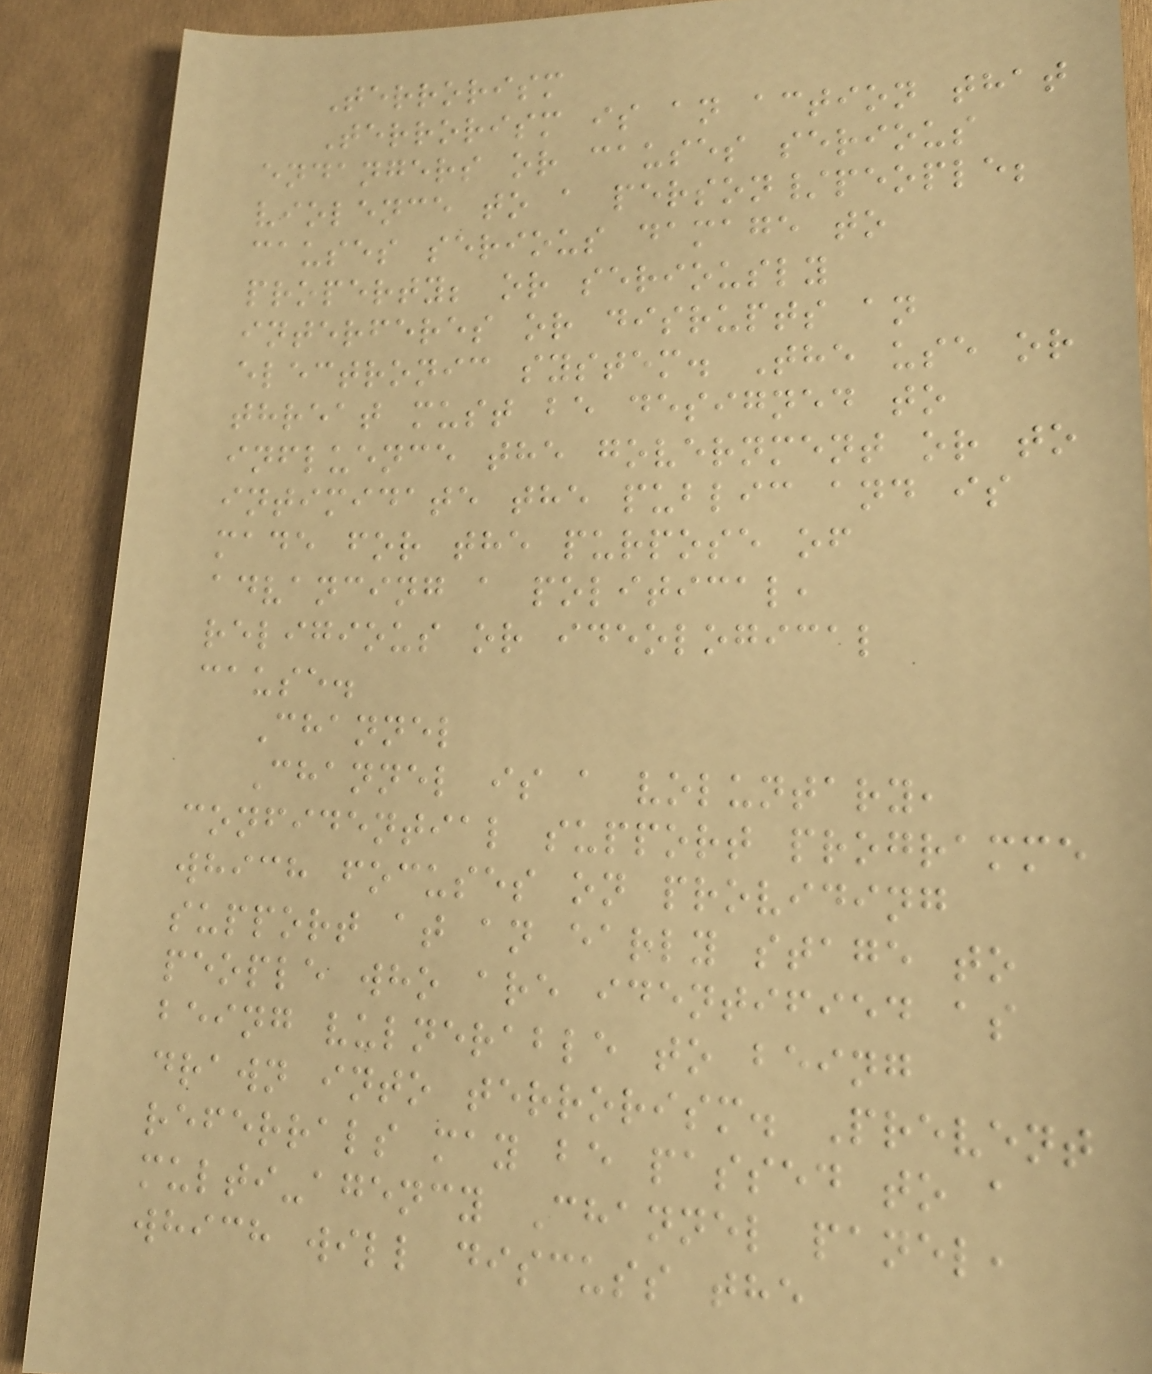Terrorism
Terrorism is an action that
endangers or causes serious
violence to a person/people;
causes serious damage to
property; or seriously
interferes or disrupts an
electronic system. The use or
threat must be designed to
influence the government or to
intimidate the public and is
made for the purpose of
advancing a political,
religious or ideological
cause.
Channel
Channel is a voluntary,
confidential support programme
which focuses on providing
support at an early stage to
people who are identified as
being vulnerable to being
drawn into terrorism. Prevent
referrals may be passed to a
multi-agency Channel panel,
which will discuss the
